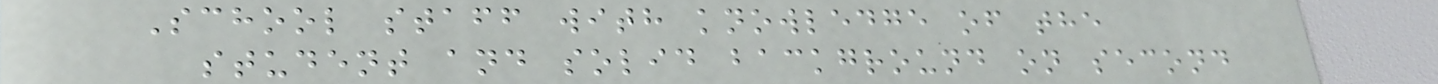School staff with knowledge of the
student and solid background on second
